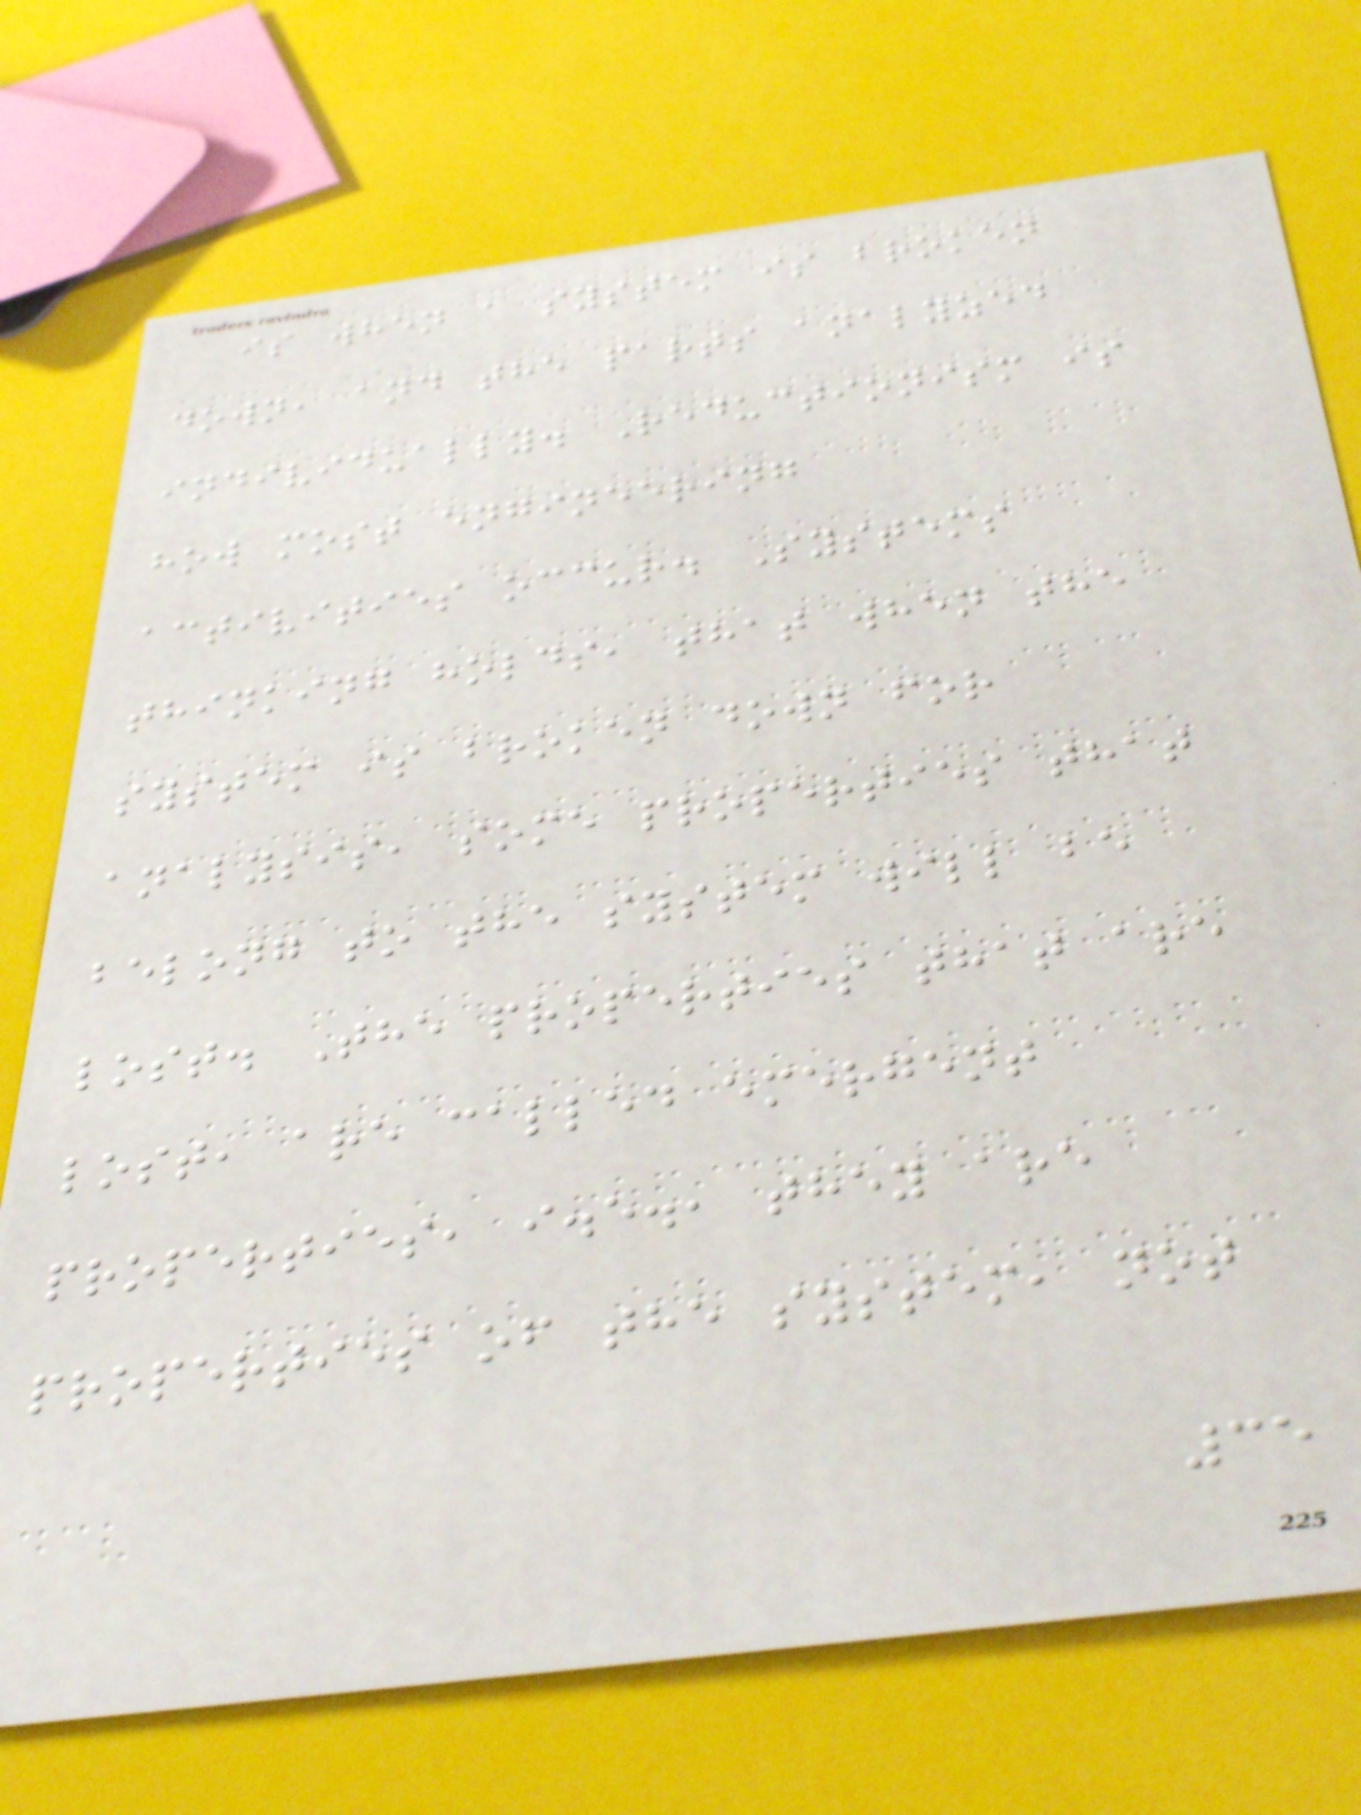is when a system is broken
down, and the parts analyzed
individually. Reductionism is
how most engineering
activities occur. Systems
thinking holds, that when the
system is broken down for
analysis, some properties that
belong to the system will be
lost. The properties that are
lost, are called emergent
properties, i.e., they are
properties of the system, not
35
